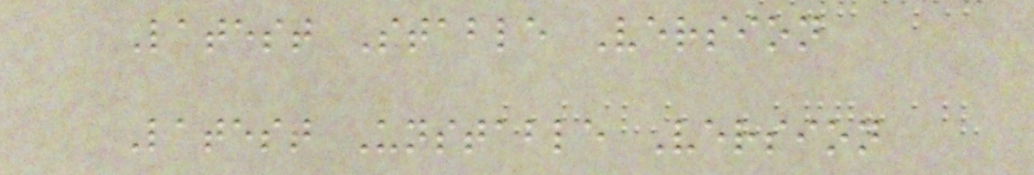Latest Stable Version
Latest Unstable Version
